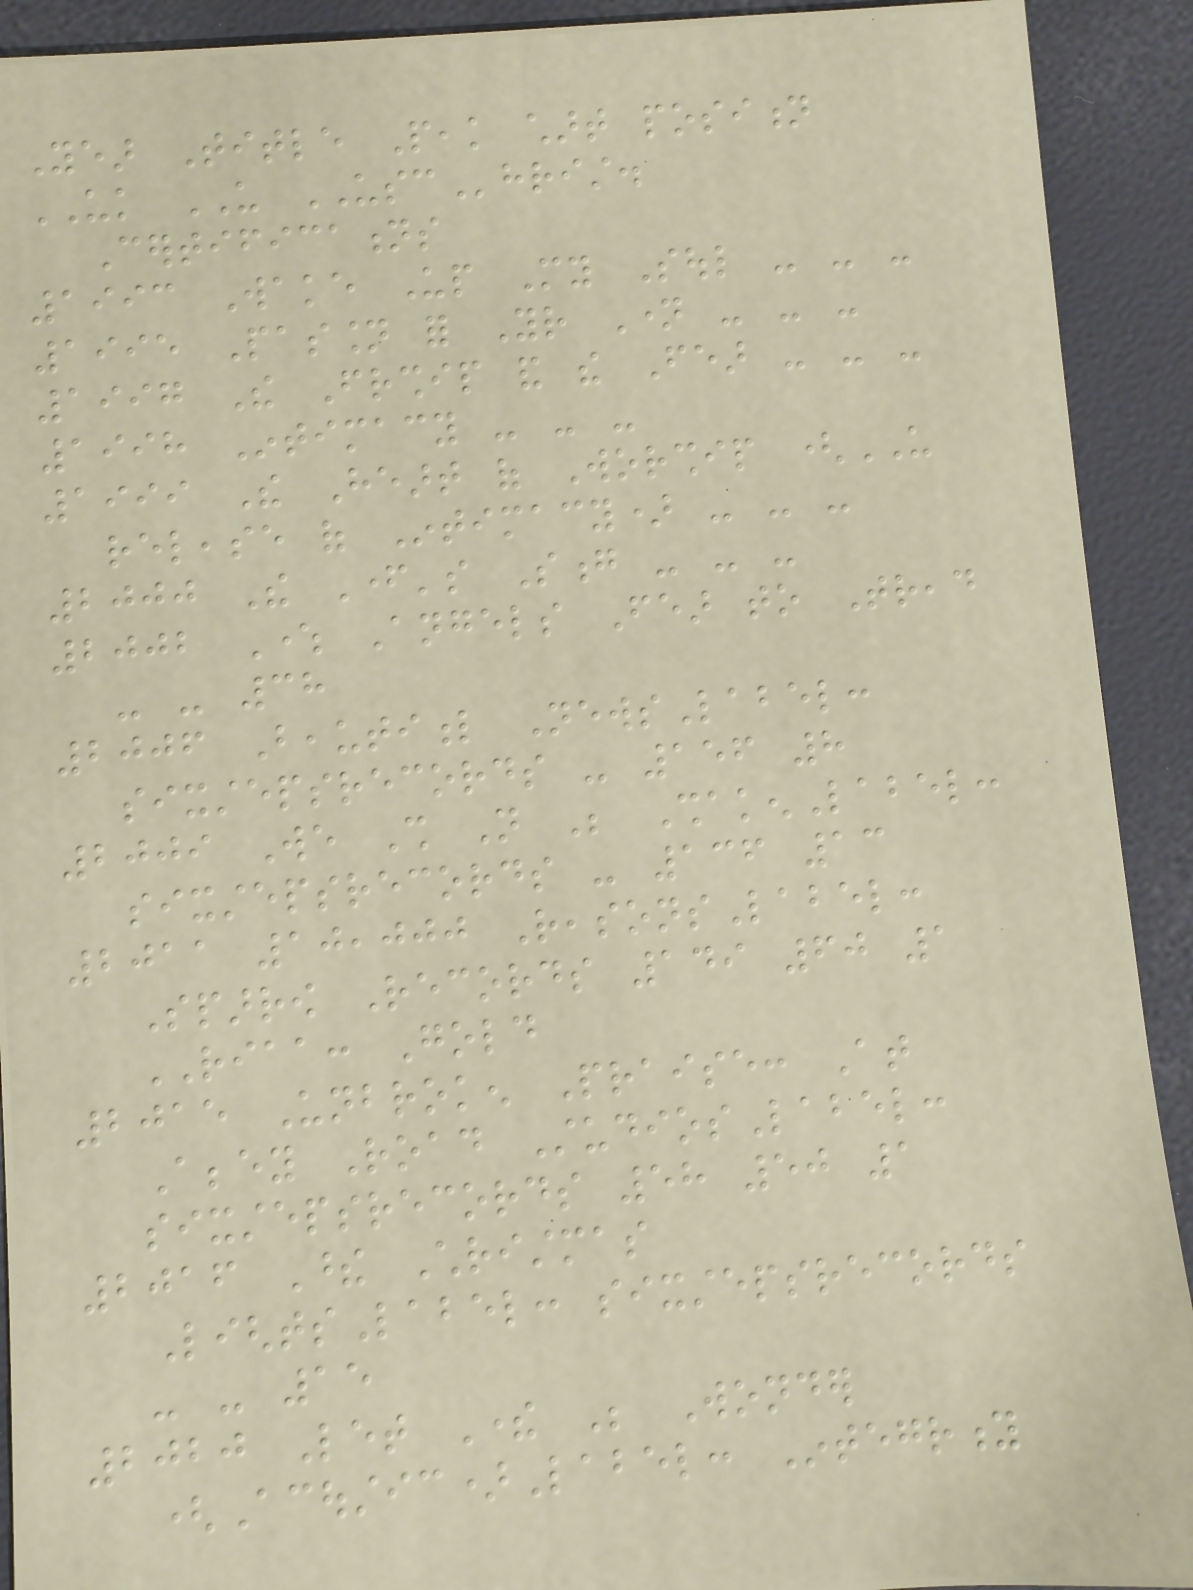Year Title Peak chart position
UK US USChrist.
Certifications
1993 Wake Up My Soul - - -
1995 Passion for Your Name - - -
1997 The Friendship and the Fear - - -
1998 Intimacy - - -
1999 The Heart of Worship (US
release of Intimacy) - - -
2000 The Father's Song - - -
2002 Where Angels Fear to Tread
- - 38
2006 Beautiful NewsLabel:
sixstepsrecords - 156 8
2009 We Shall Not Be ShakenLabel:
sixstepsrecords - 136 13
2011 10,000 ReasonsLabel:
Sparrow Records 149 60 1
RIAA: Gold
2015 Unbroken Praise: At
Abbey Road StudiosLabel:
sixstepsrecords 58 50 1
2016 These Christmas
LightsLabel: sixstepsrecords
- - 15
2020 Let There Be Wonder
(Acoustic)Label: Integrity
